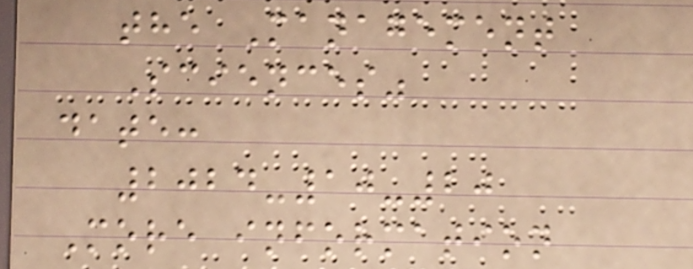the Management
Sciences"
date:
2024-10-20
More information
